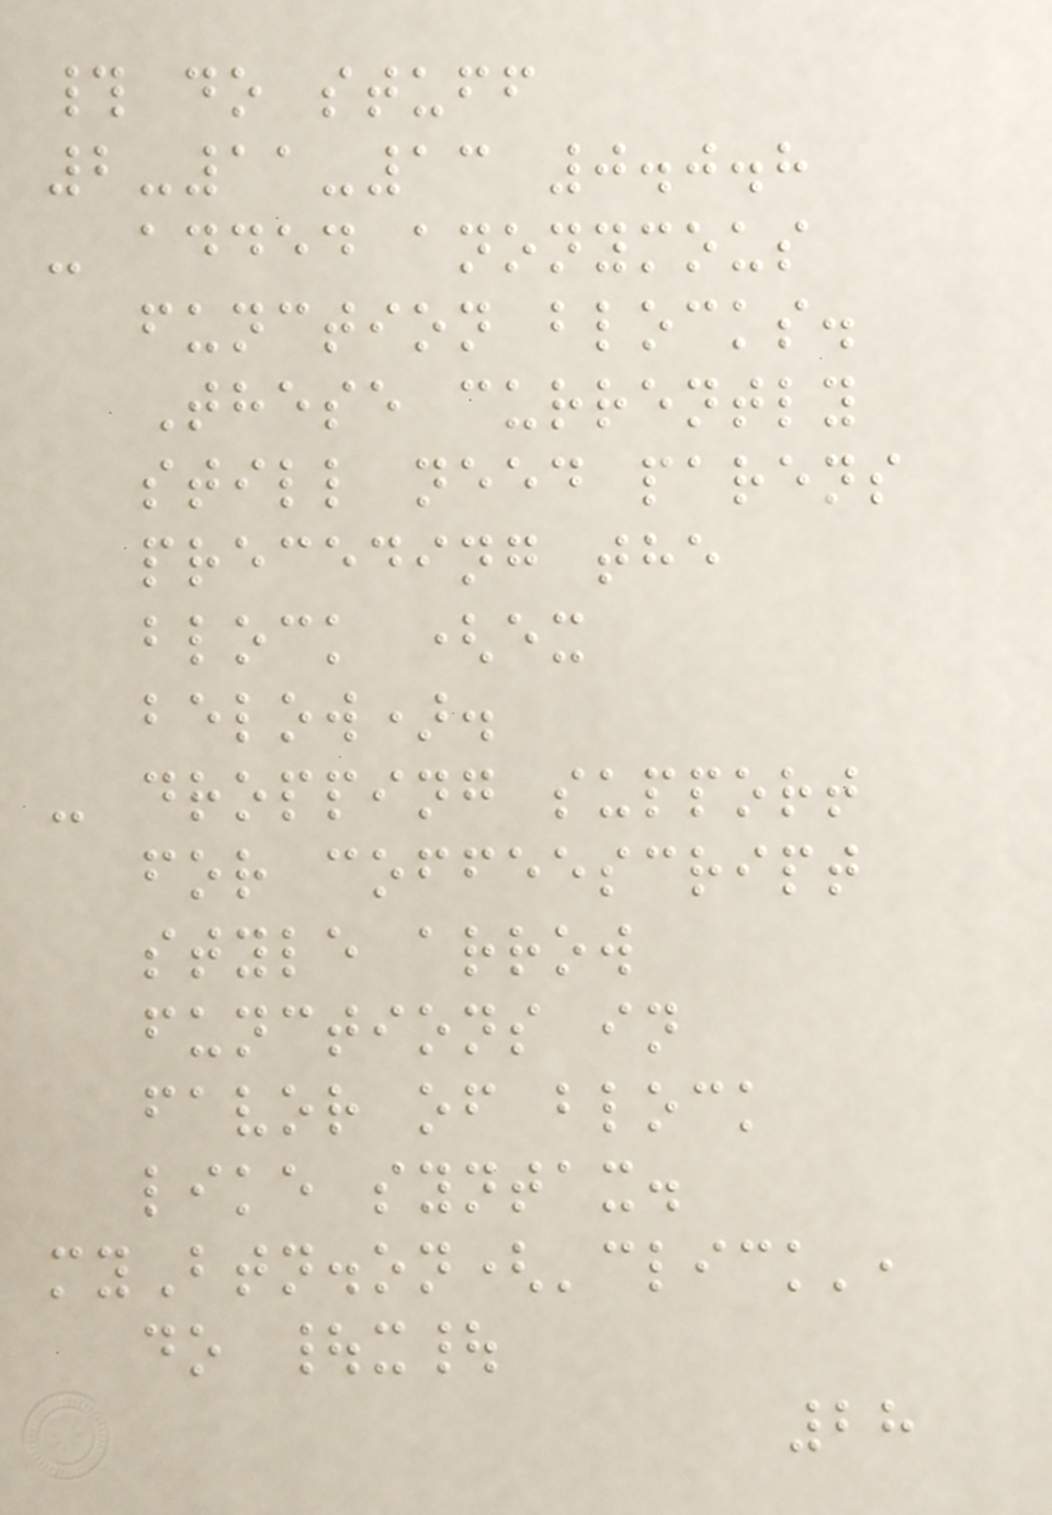# do stuff
2-11-13 0.0.8
- added anonymous
function blocks.
These currently
still need parens
preceding the
block (ex
below).
- dropping support
for coffeescript
style arrow
functions in
favor of block
like syntax.
myBtn.on('click',
do |x|
28
